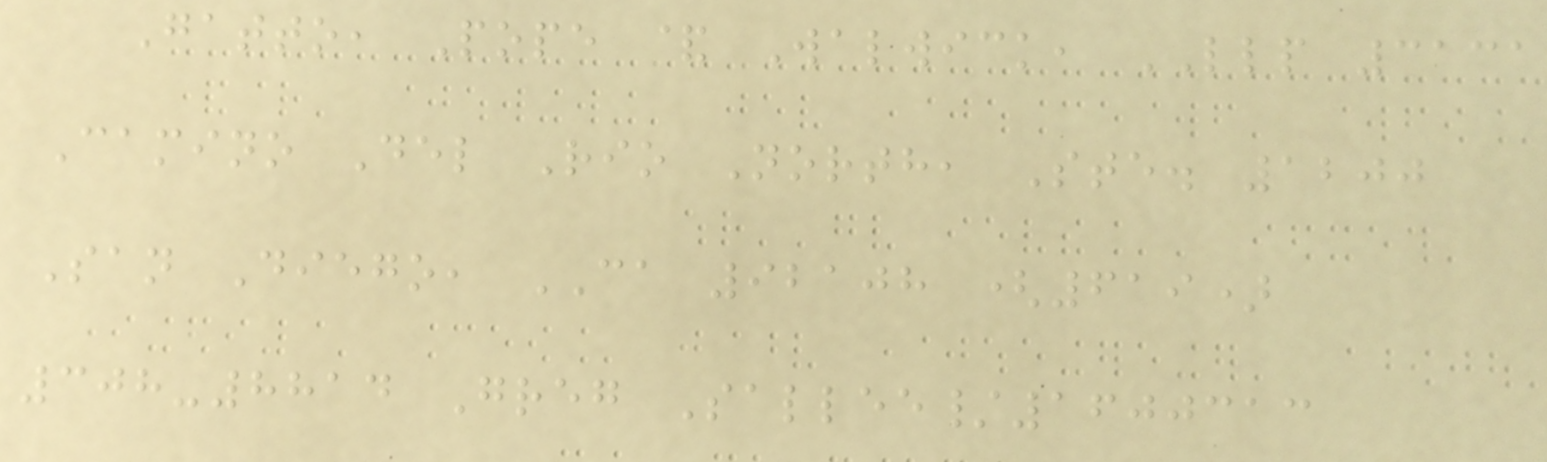Gatto, Pope & Walwick, LLP 3131
Camino Del Rio North, Ste. 1200
San Diego, CA 92108 (619)
308-8814 Greg Sallee/1600313
